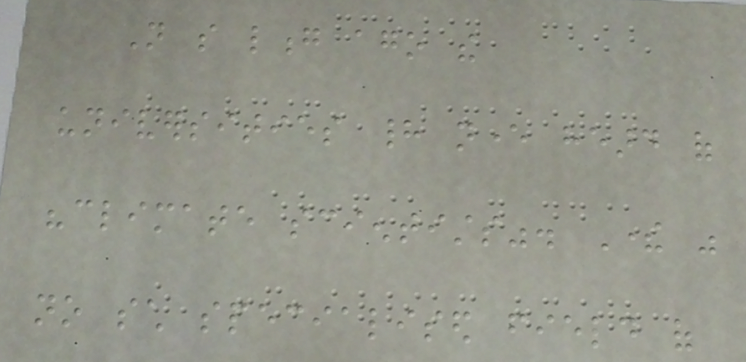Not so long ago the
universities had never heard of
"climate scientists". There was
no such specialised field of
